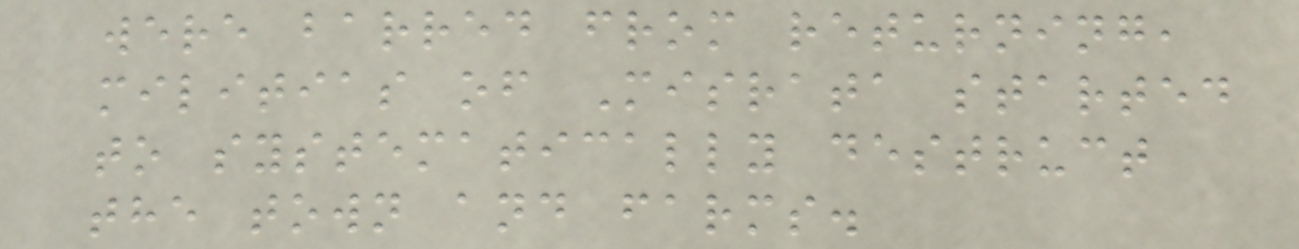were barred from returning,
militias of Misrata started
to systematically destruct
the town and farms.
